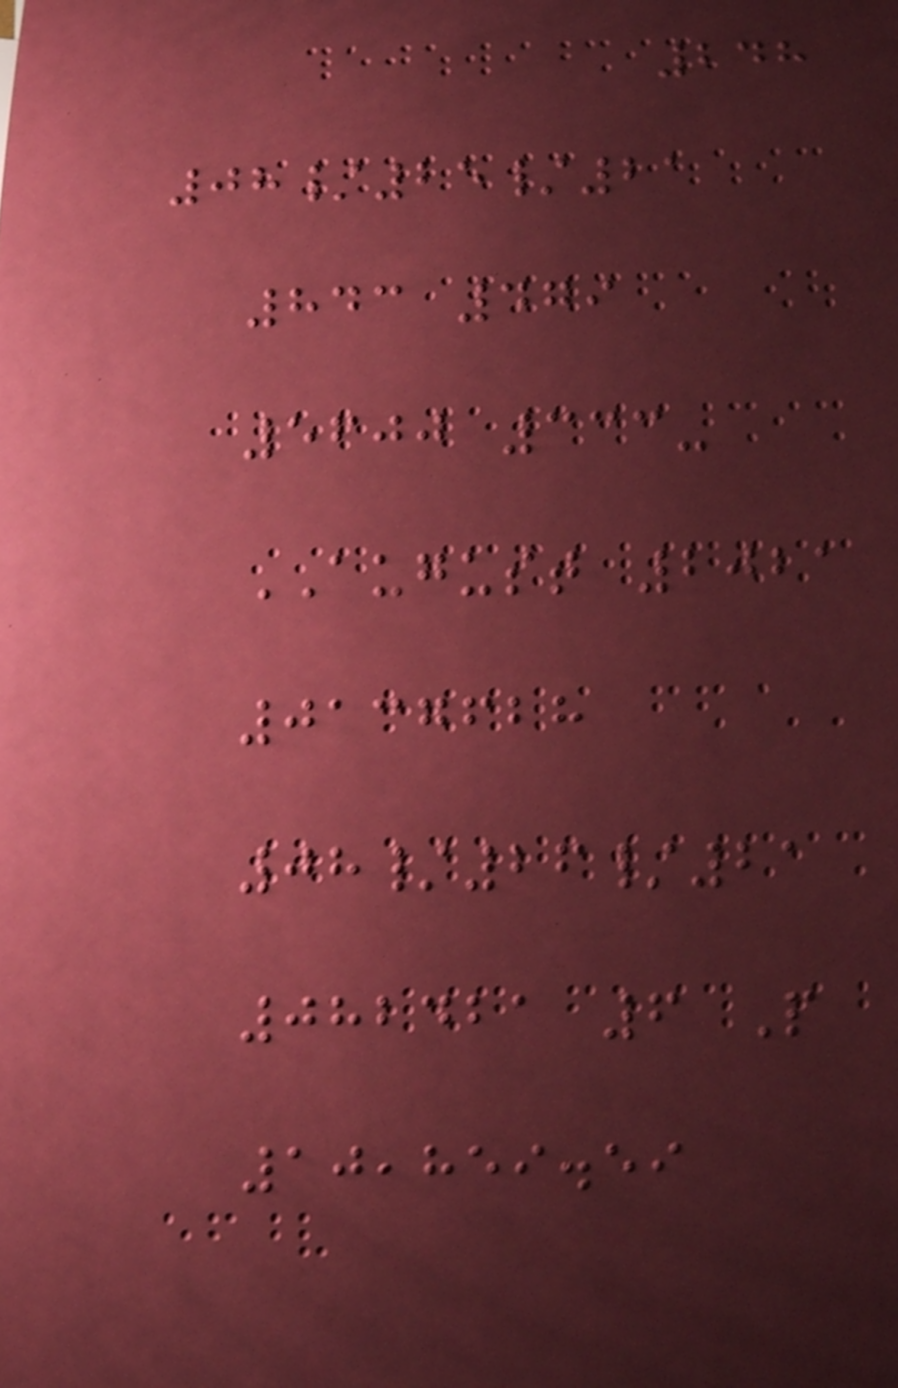248
08/25/21
843 479
5600 333-
AUGUST 2021
0137628
08/26/21
082421 6 P
10,859.59
